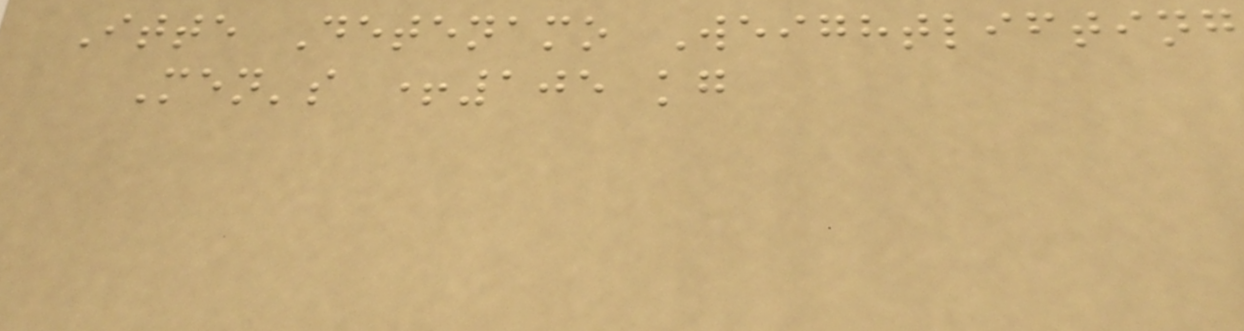Itte Detenamo Weightlifting
Men's +105 kg
